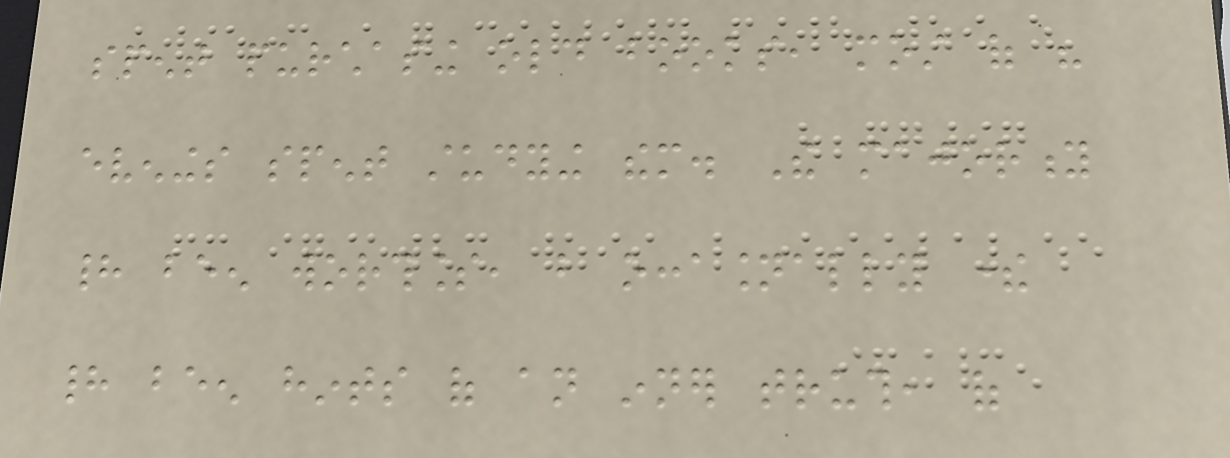spent purchasing old books, most of his
evenings spent studying them. The majority
had been worthless, but occasionally there
had been hints of an inner truth, of
